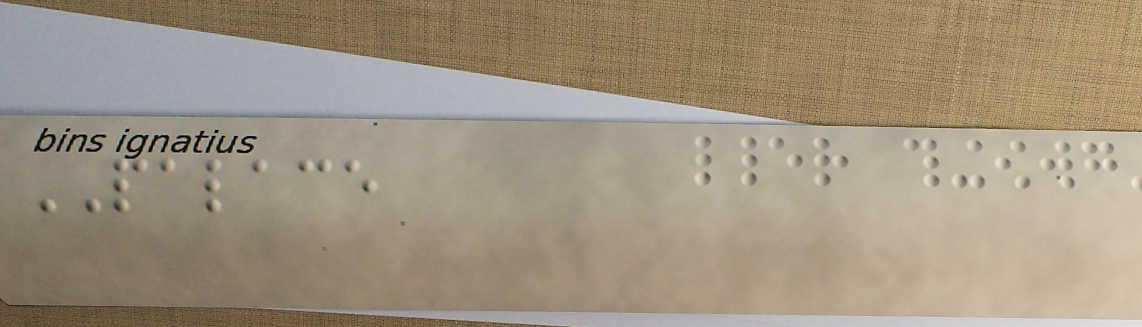PALACE
